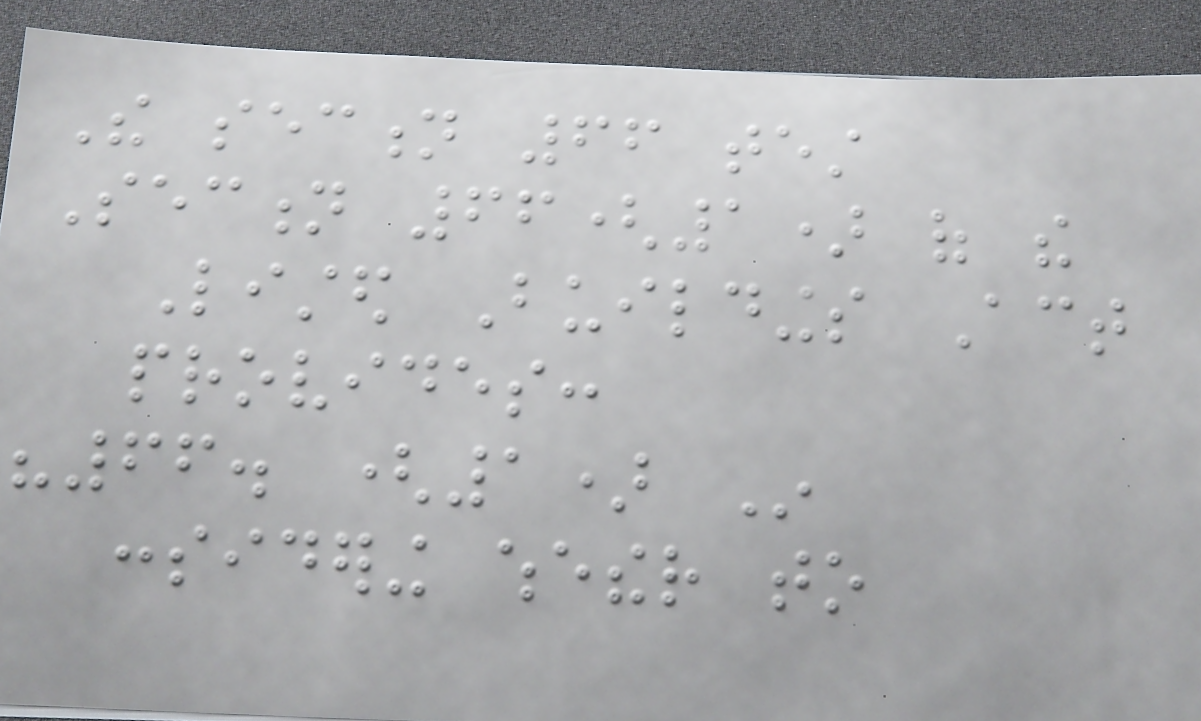The section 66 test
Section 66(1) of the
Listed Buildings Act
provides:
"66. (1) In
considering whether to
